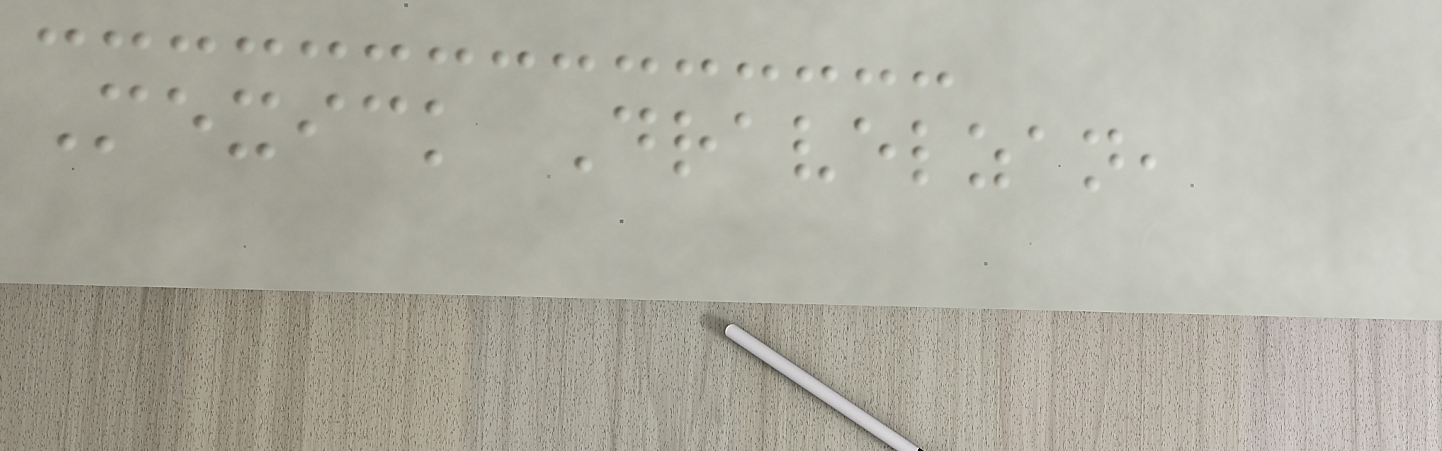Mexick Dravelzan,
